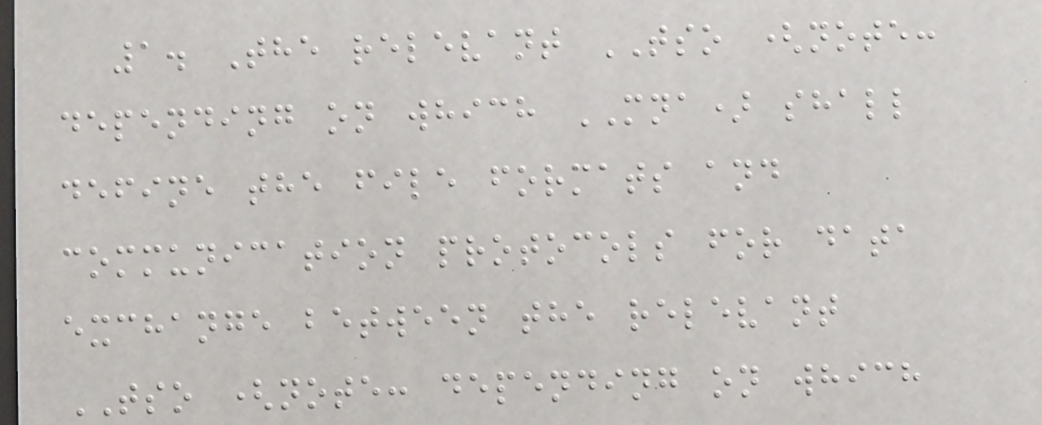1. The relevant TSO (note:
depending on which MNA) shall
define the file formats and
communication protocols for data
exchange between the relevant
TSO (note: depending on which
